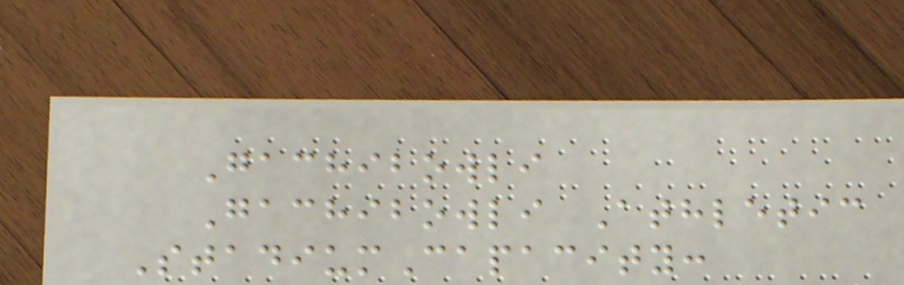Gachibowli
Gachibowli Athletic
StadiumCapacity:
